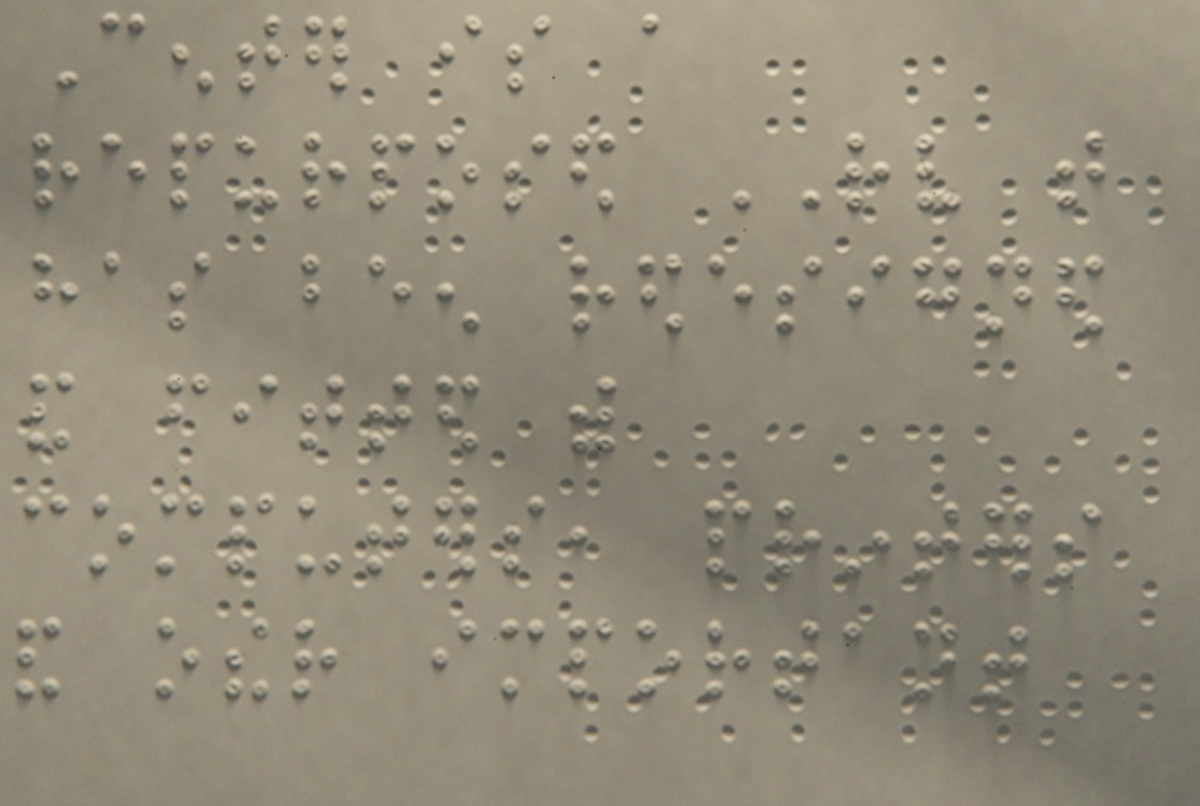Center is a
repurposed RV that
has been redesigned
and fitted with
computers, printers
and other important
